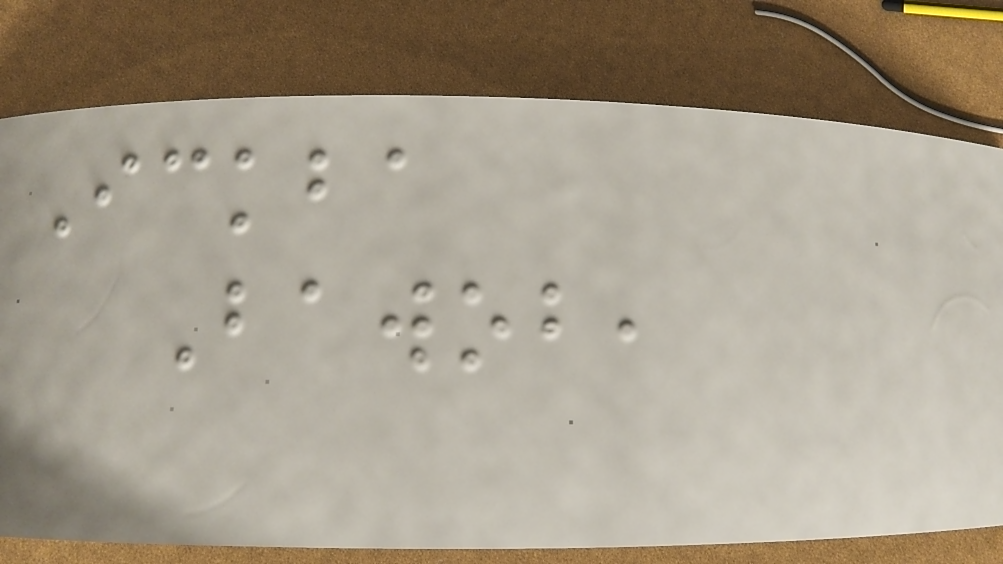Ickba
Bawob,
